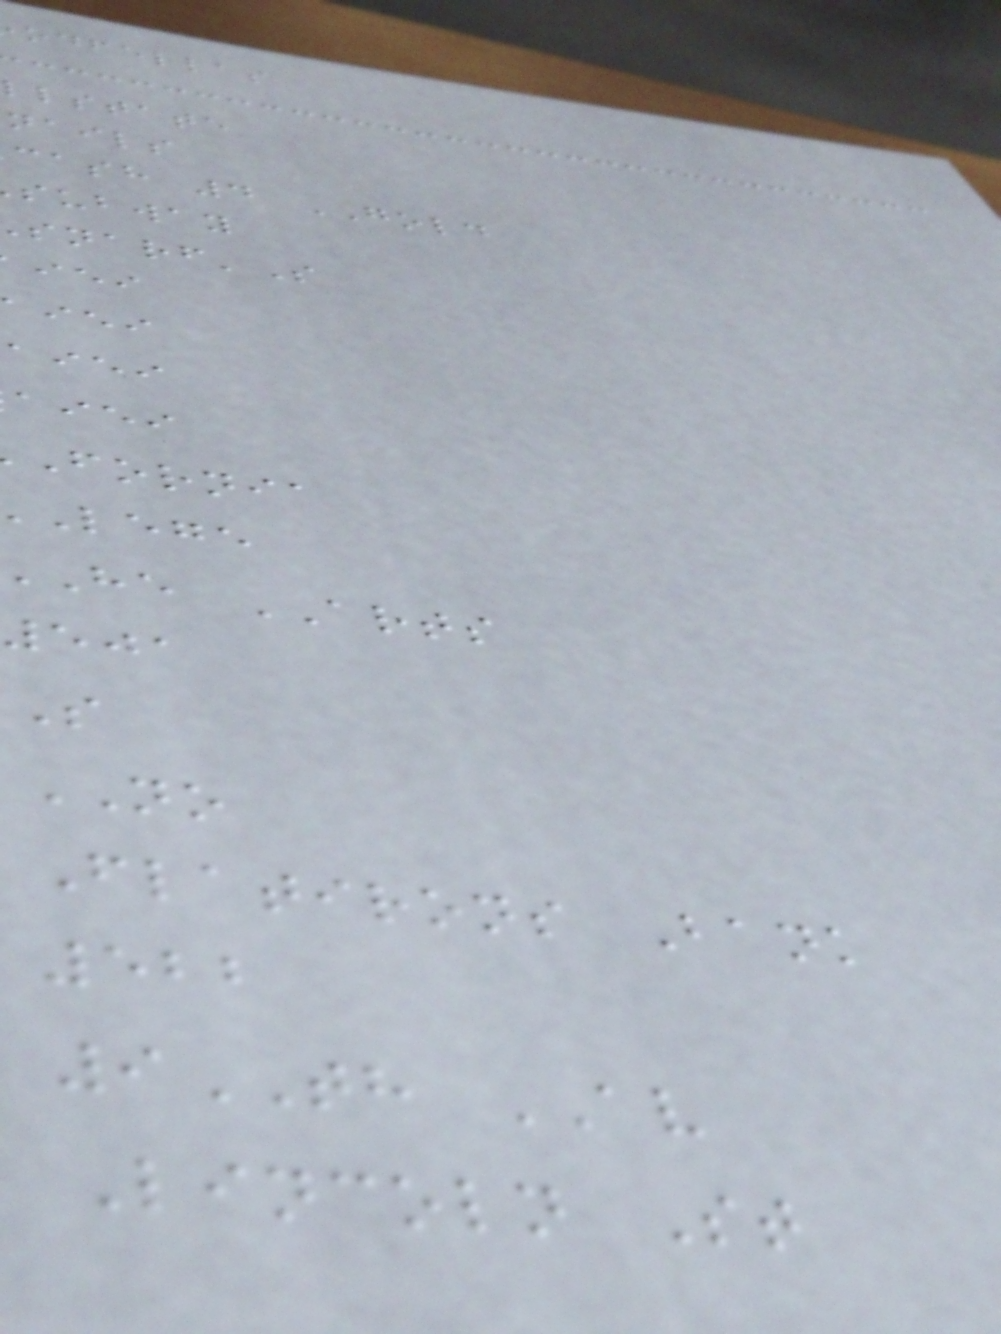odfellas
llstate
nails
cash 4 GOLD
subway
aiei
aiei
fornia
lege
he ARTS
S
NO
Flatirons Bank
522
9TH AV
Lincoln St
